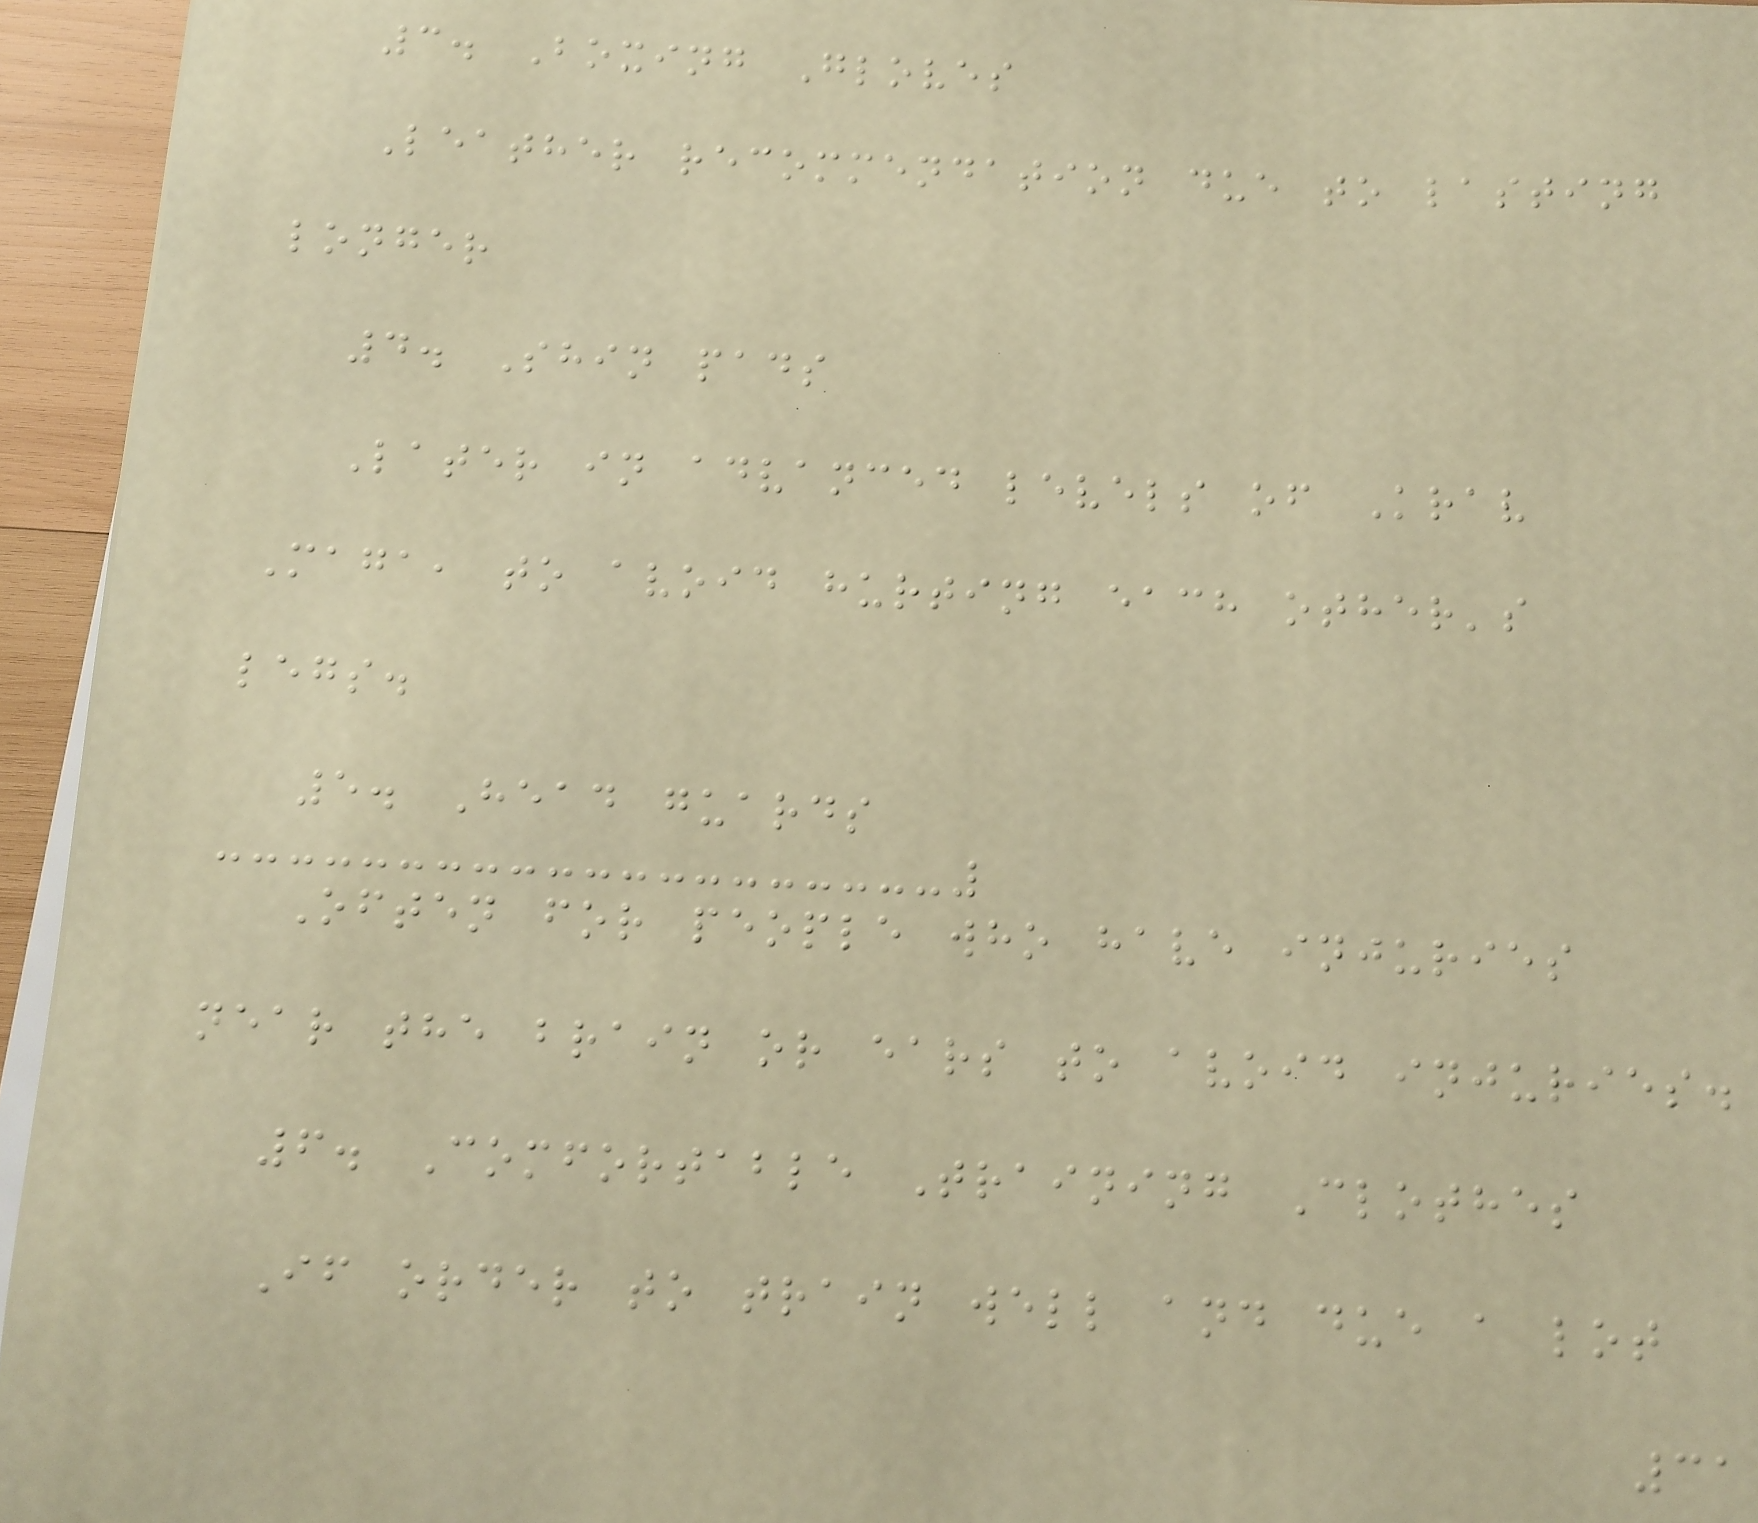3. Boxing Gloves
Leather recommendation due to lasting
longer
4. Shin pads
Later in advanced levels of Krav
Maga, to avoid hurting each other's
legs.
5. Head guards
Often for people who have injuries
near the brain or ears to avoid injuries.
6. Comfortable Training Clothes
If order to train well and due a lot
31
